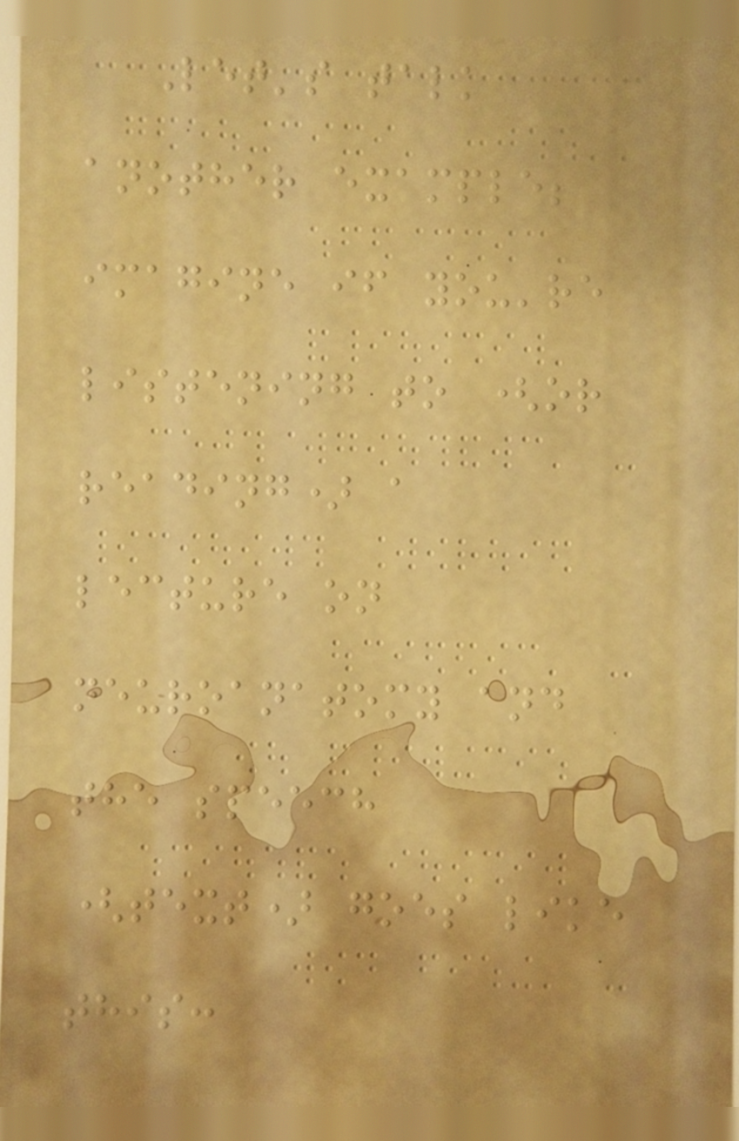Let's talk
another example;
imagine if you're
listening to (or
reading) a
lecture on
neuroanatomy and
the speech
(text) goes like
this:
